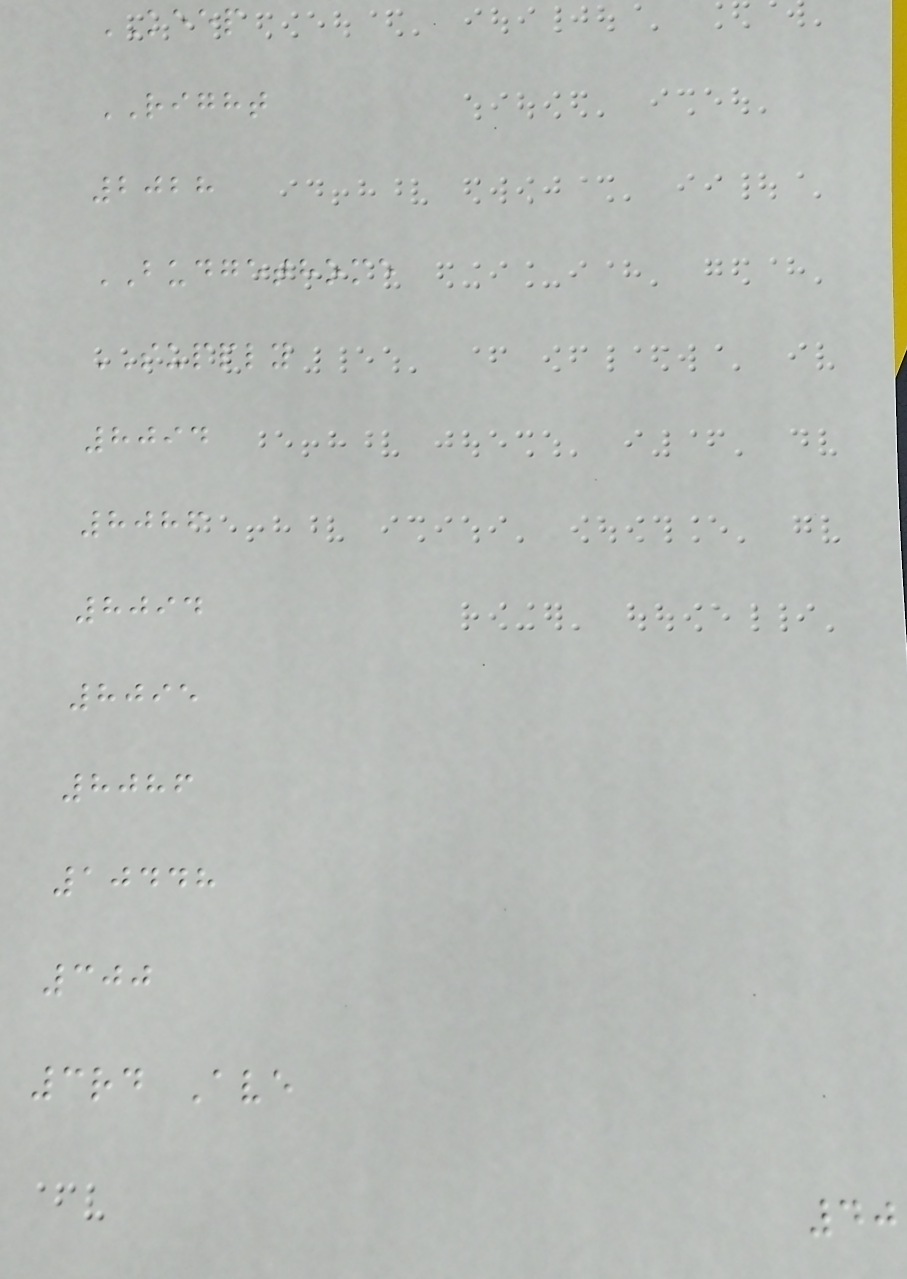KEEP
RIGHT
2028
BUDGETHOME
SUPPLY
8094
8086
8094
8095
8086
10448
300
3rd Ave
40
